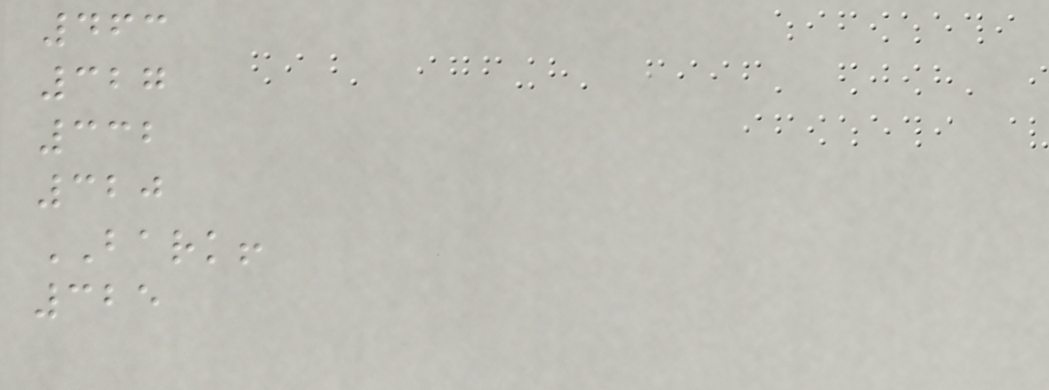463
327
332
320
BARK!
325
